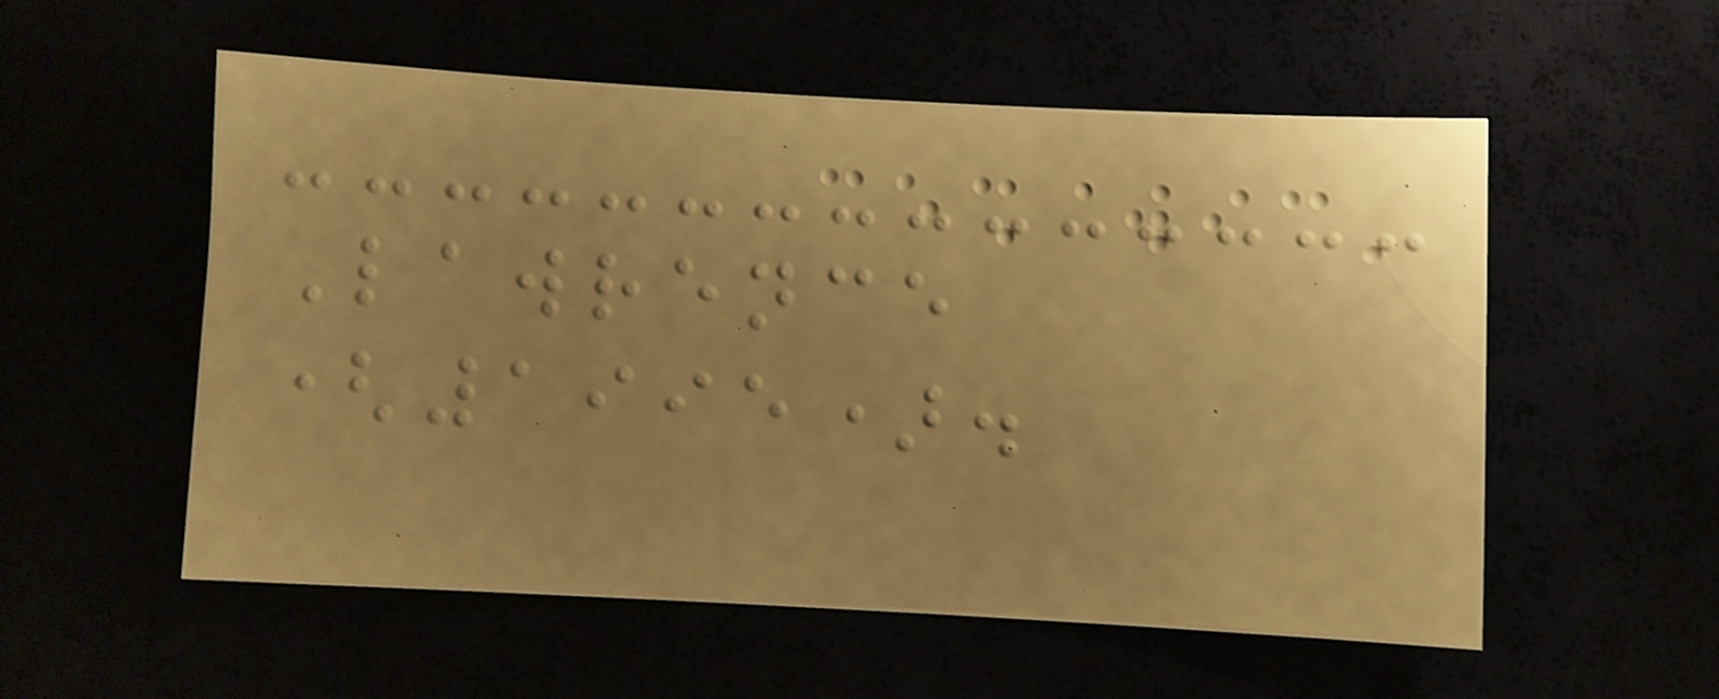Lawrence
(1995).
